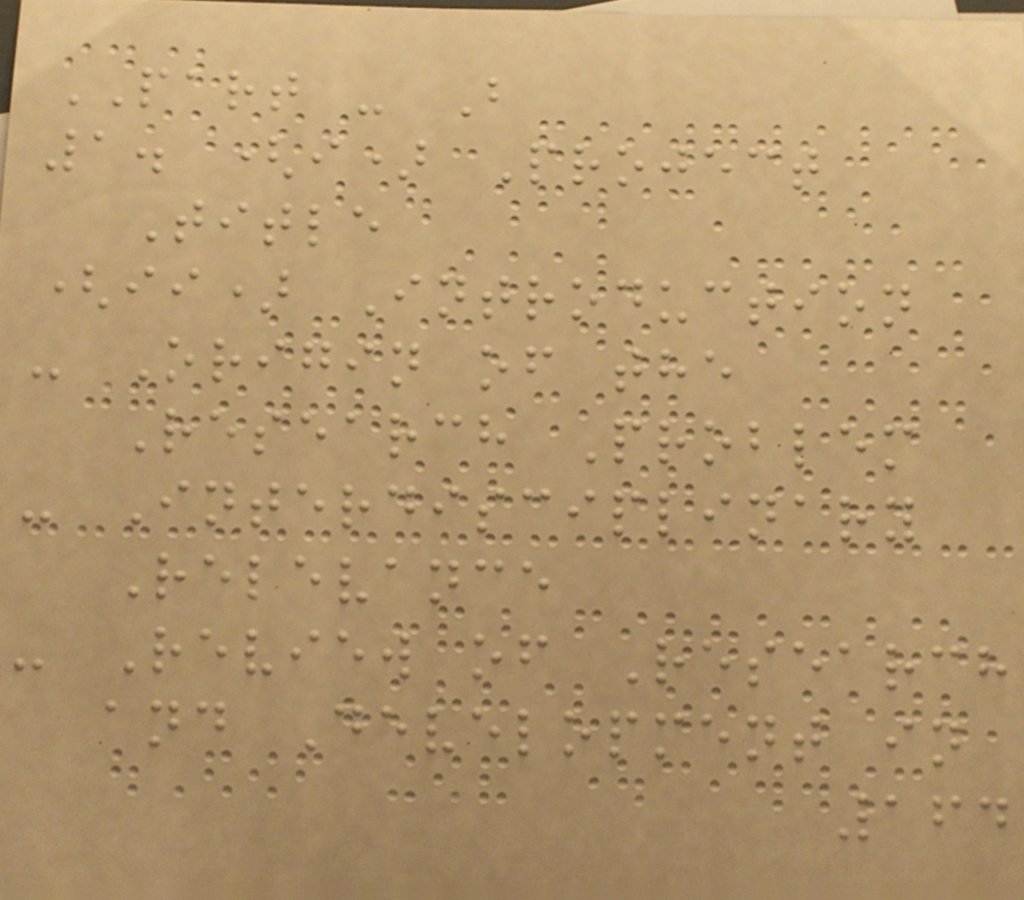PART - B
1. (i) Project
Title
(ii) Introduction
- Origin of the
Research Problem
- Interdisciplinary
Relevance
- Review of Research
and Development in
164
